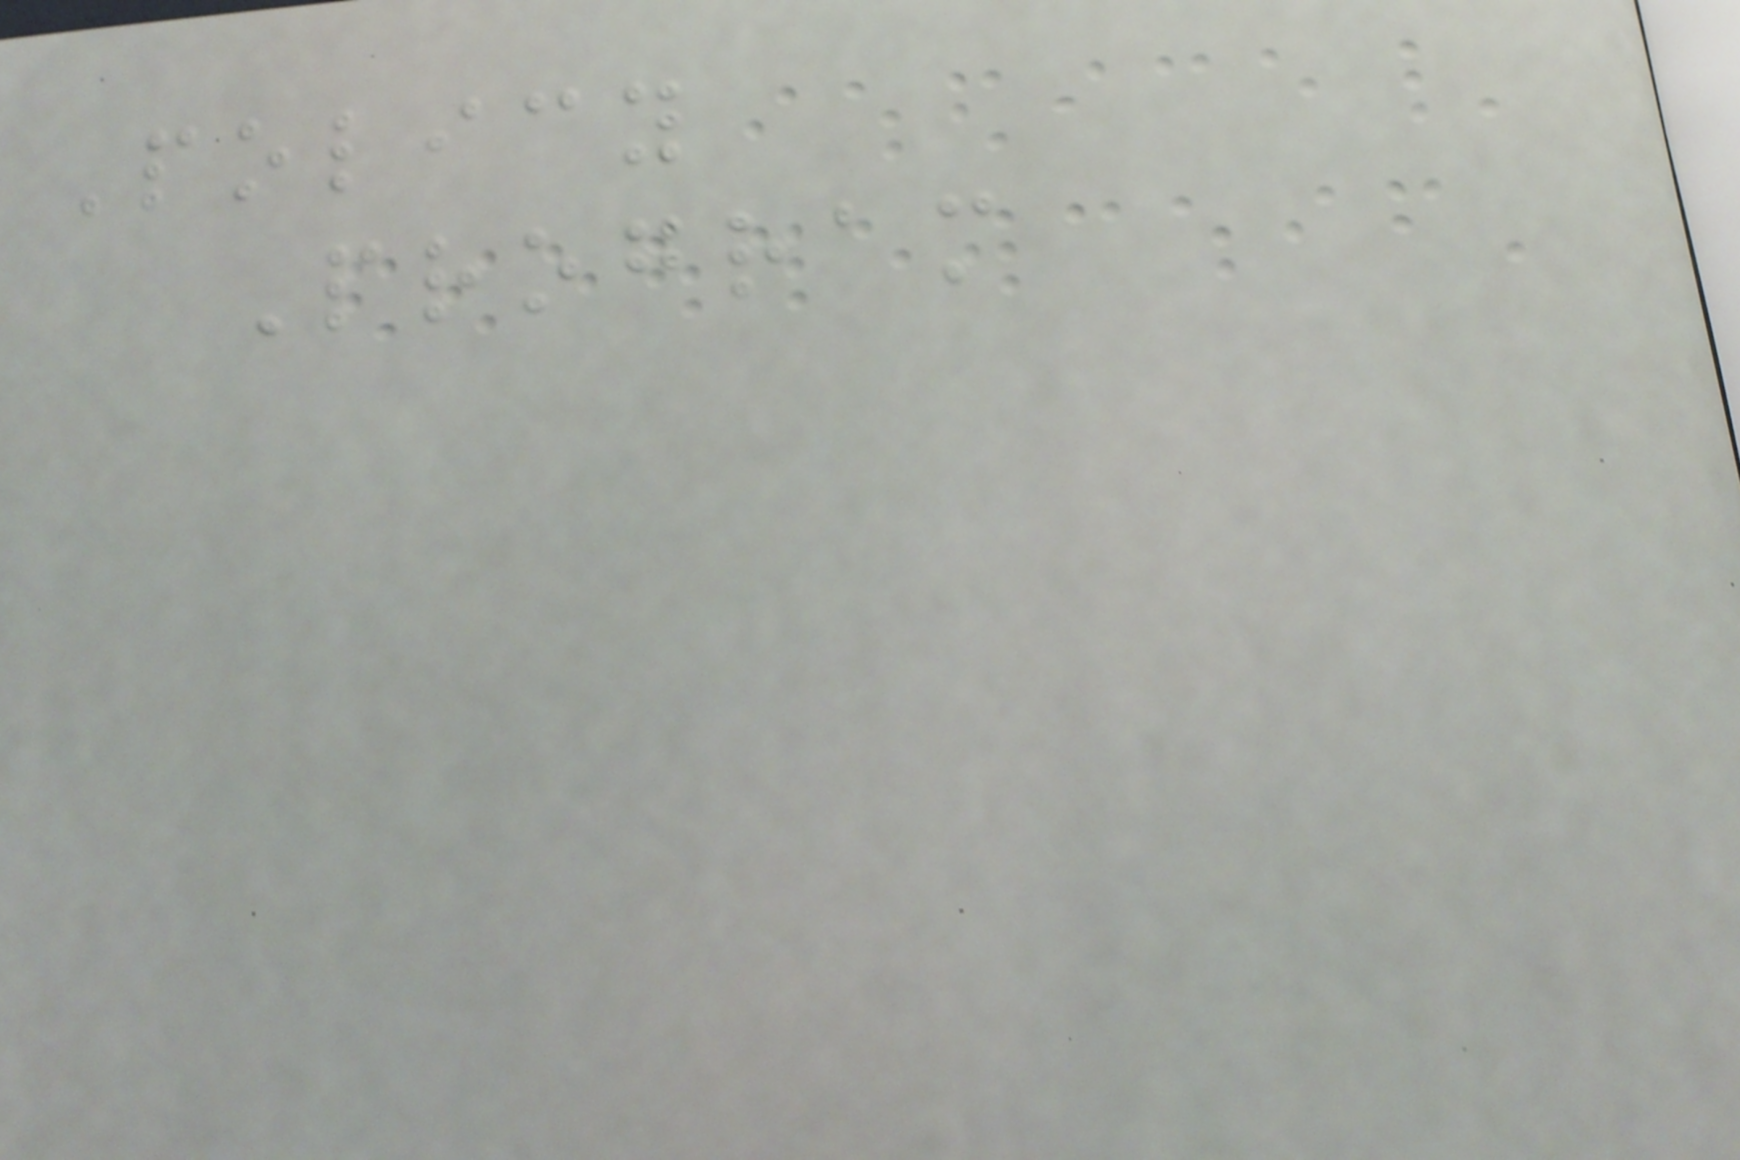Policy
Program
